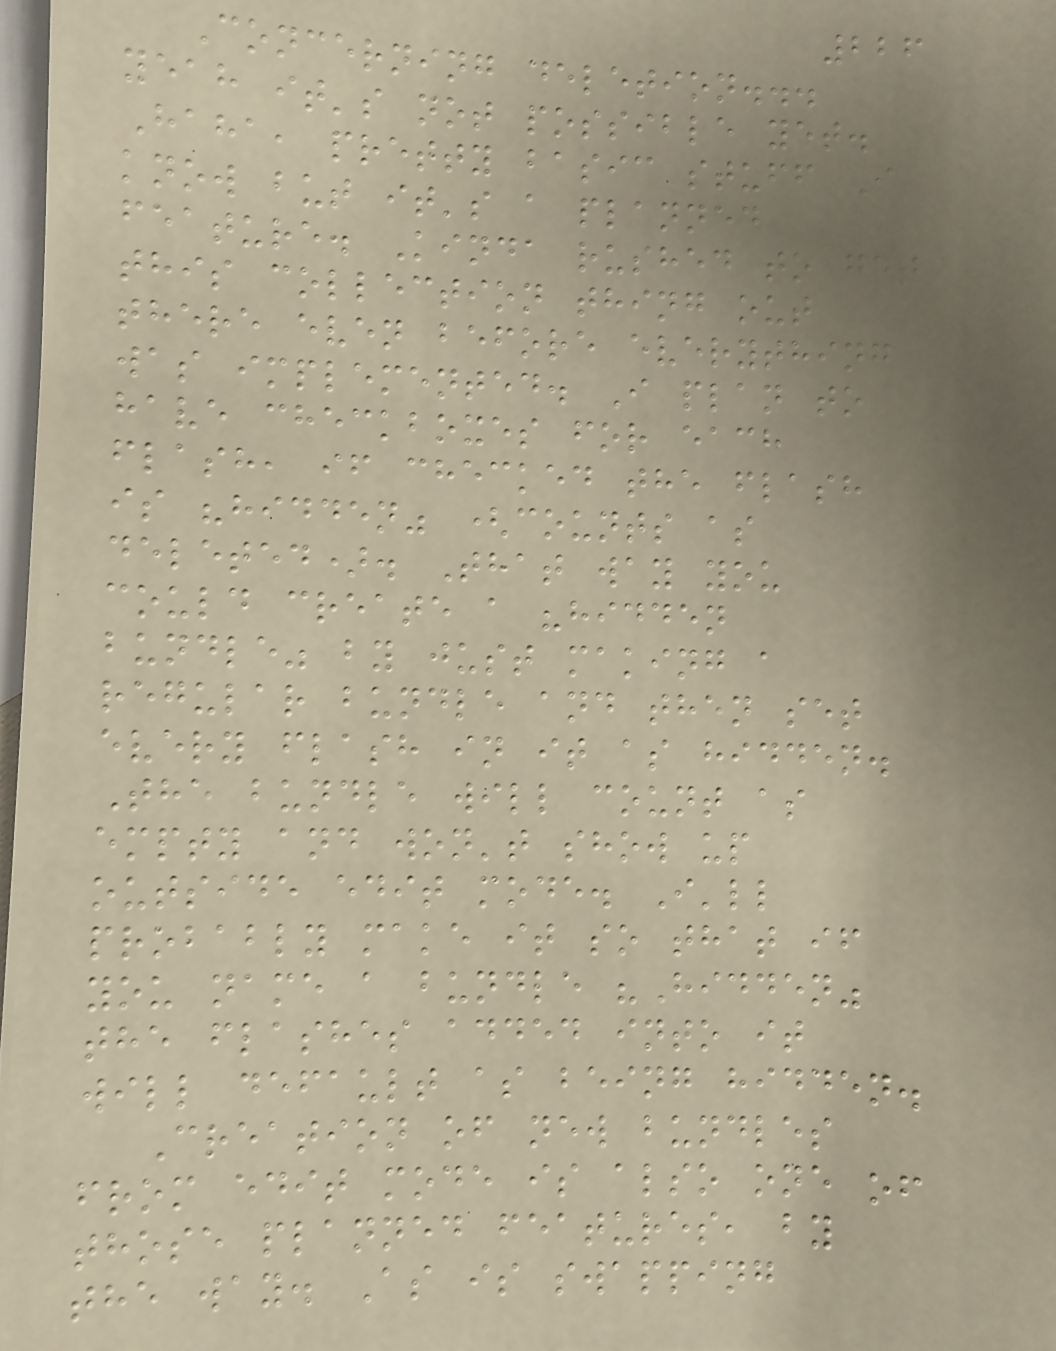226
Concerning deletion...
yeah it's not possible yet.
Haha, pretty basic stuff I
know but it's a planned
feature. Kinda rushed to get
this collection thing out
there even before everything
was implemented. I plan to
have checkboxes for each
flash, if checked the flash
is "hidden" (counts as
deleted). That way you
could create a "hidden
bundle" by just making a
regular bundle and then set
every flash in it as hidden.
The bundle will count as
empty and won't show up
outside edit mode. I'll
probably make it so that if
you name a bundle "Hidden"
the flashes added into it
will default as being hidden.
Creation of new bundles
from edit mode is also one of
those planned features, by
the way. As is swapping
